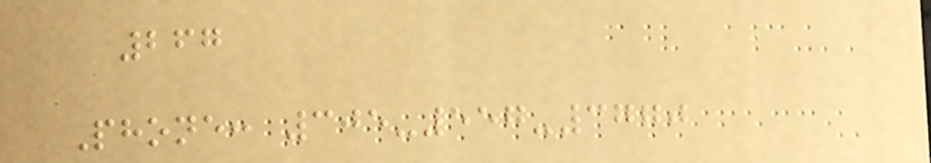267
Phone: 305-557-3770
